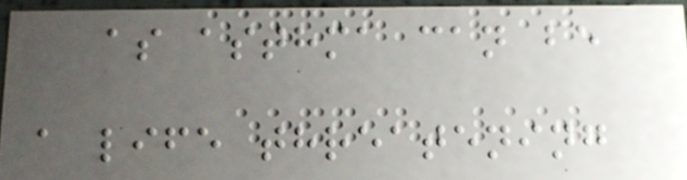as asthma can be
a life threatening
